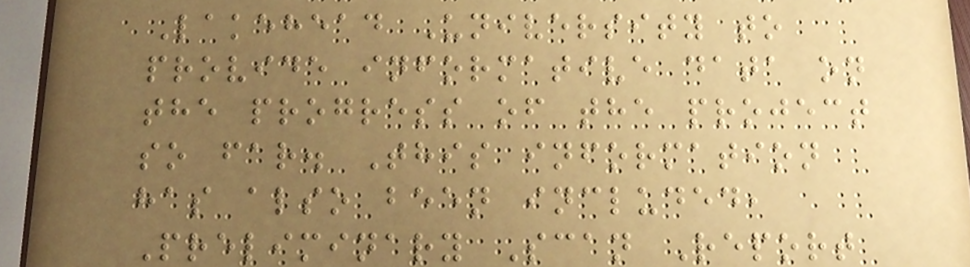Lakehead University to
provide informative data on
the progress of the project
so far. This information
has also been included,
Preliminary Scan Report
